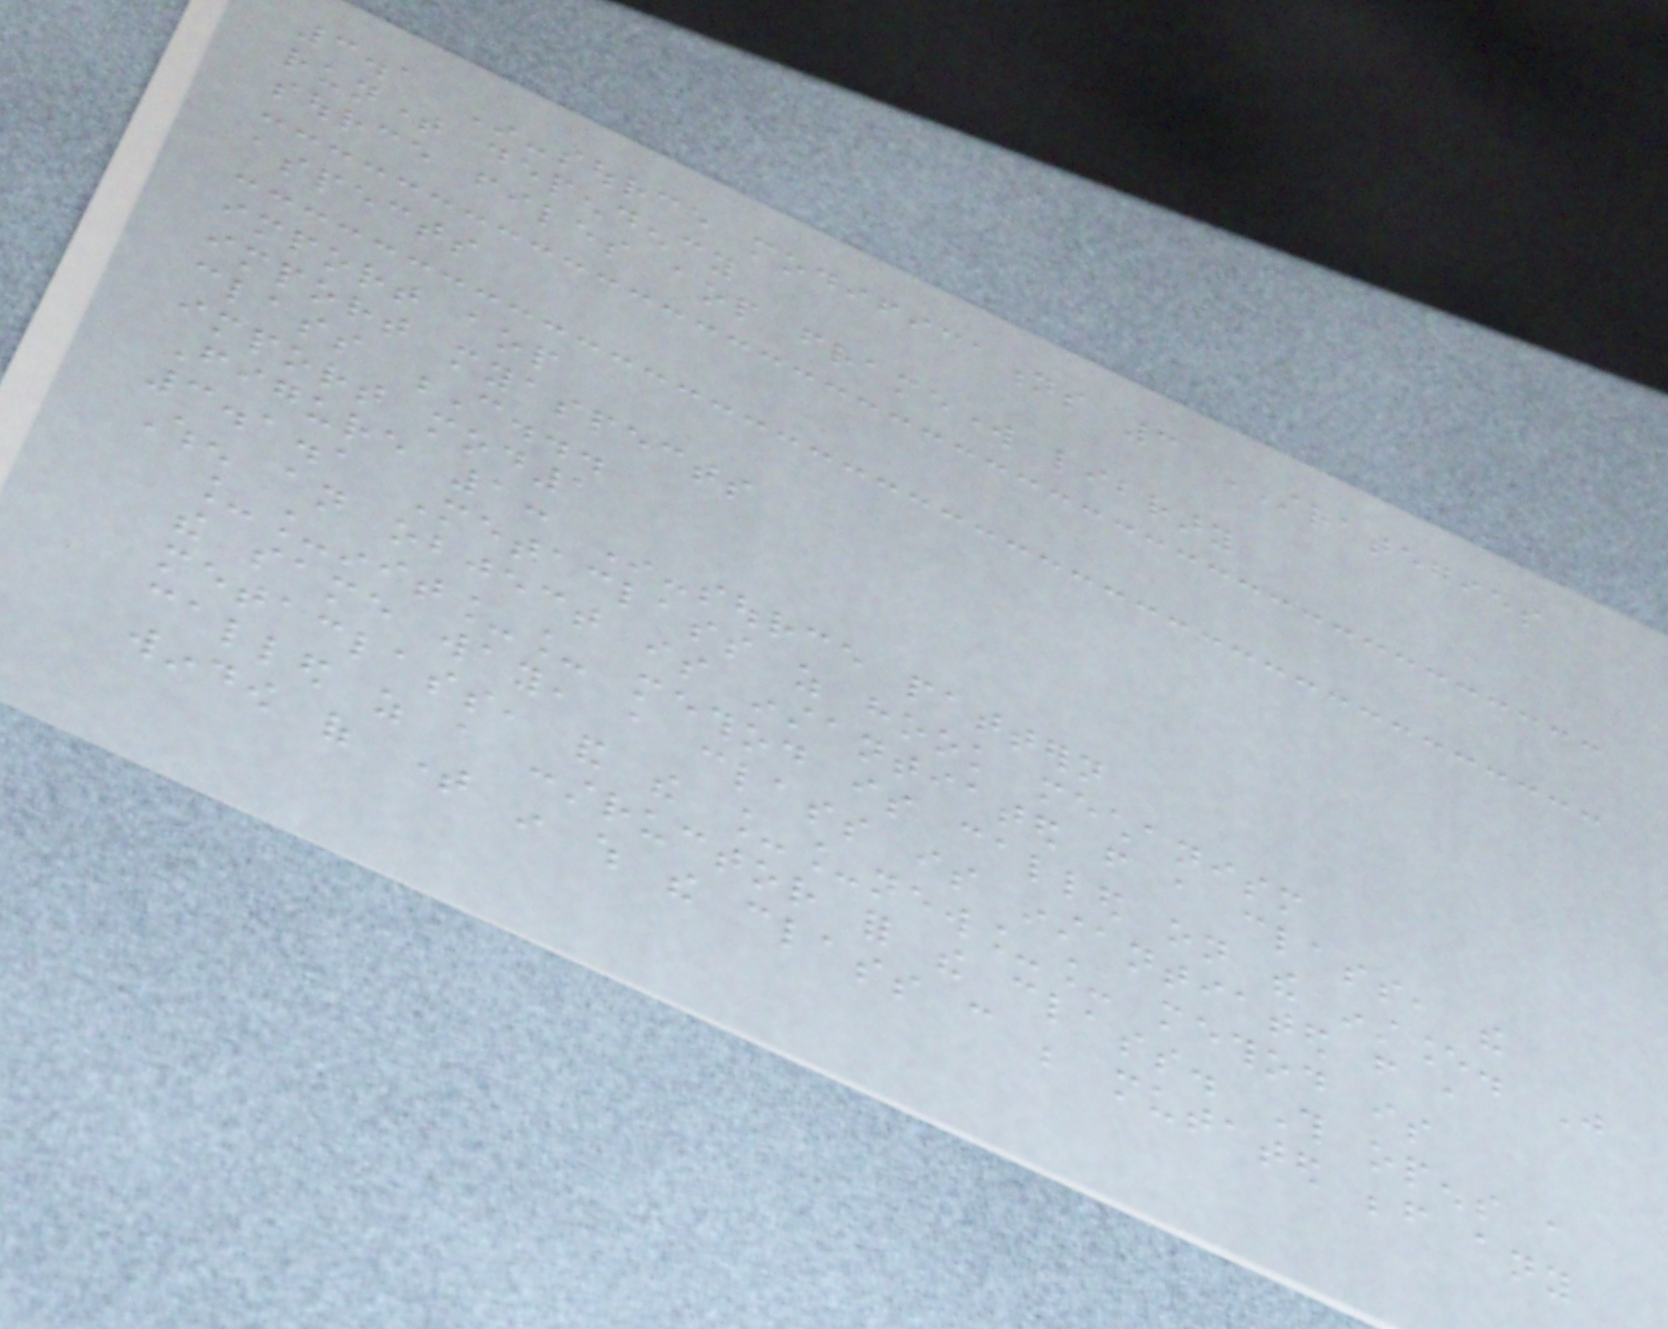3.1 In-source modifications 3 STRATEGIES
runtime dependency
source files aop framework library
aspects
import aop
import myaspects
class C...
import mod1
Figure 1: In-source pattern
3.1.1 Metaclass as hook mechanism
When an object is instantiated from a class, the
__init__ method is called on the instance. Just
the same way, a class is instantiated from a
metaclass, and the __new__ method is
called as a constructor for the class. This opens a
window of time in which the class can be mutated before any
